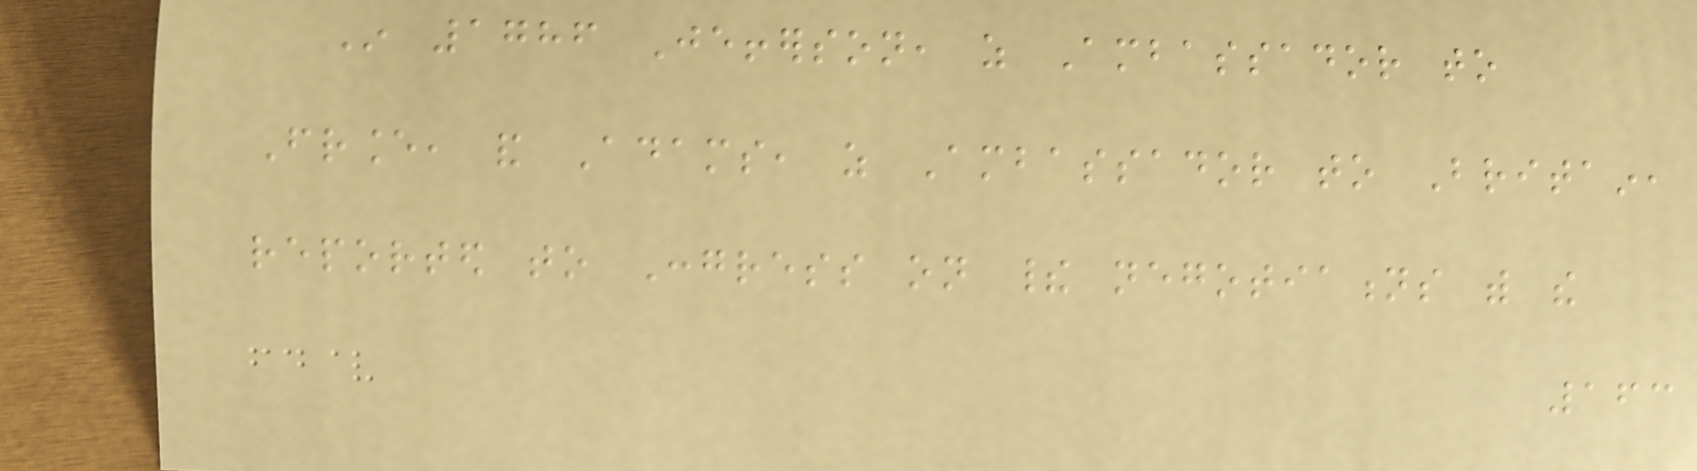In 1786 Jefferson, as Ambassador to
France, and Adams, as Ambassador to Britain,
reported to Congress on their negotiations with the
163
